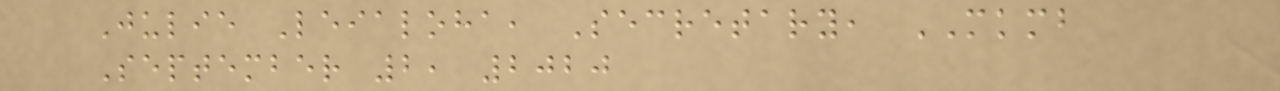Julie Leialoha, Secretary, MKMB
September 2, 2020
